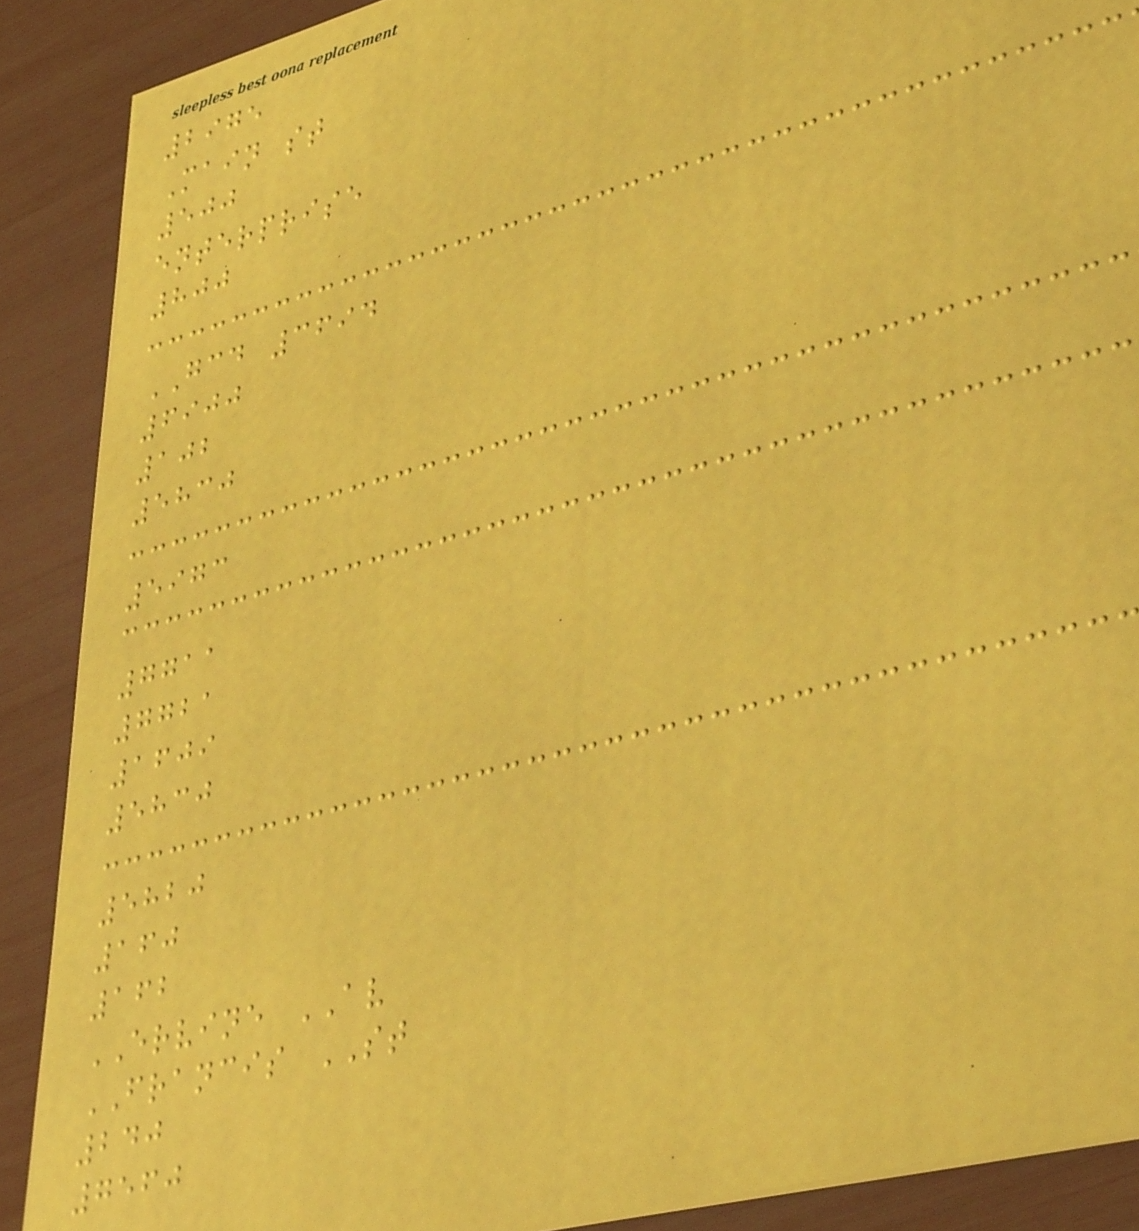2975
Main st
500
enterprise
800
GCD 3694
6900
102
5830
5973
7711
7721
1609
5830
5820
160
162
ERVINE AV
FRANCIS ST
240
7560
